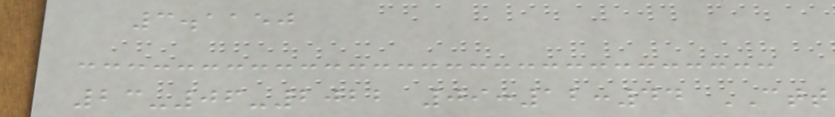3.1150
23-06-2022 09:12:44 CTT
